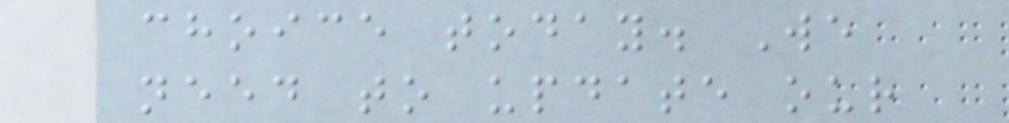choice today. We
need to update our
